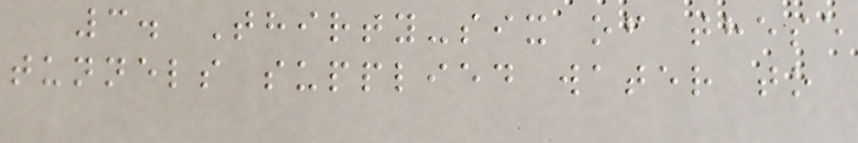3. Thirty-six of these
tunnels supplied water to
